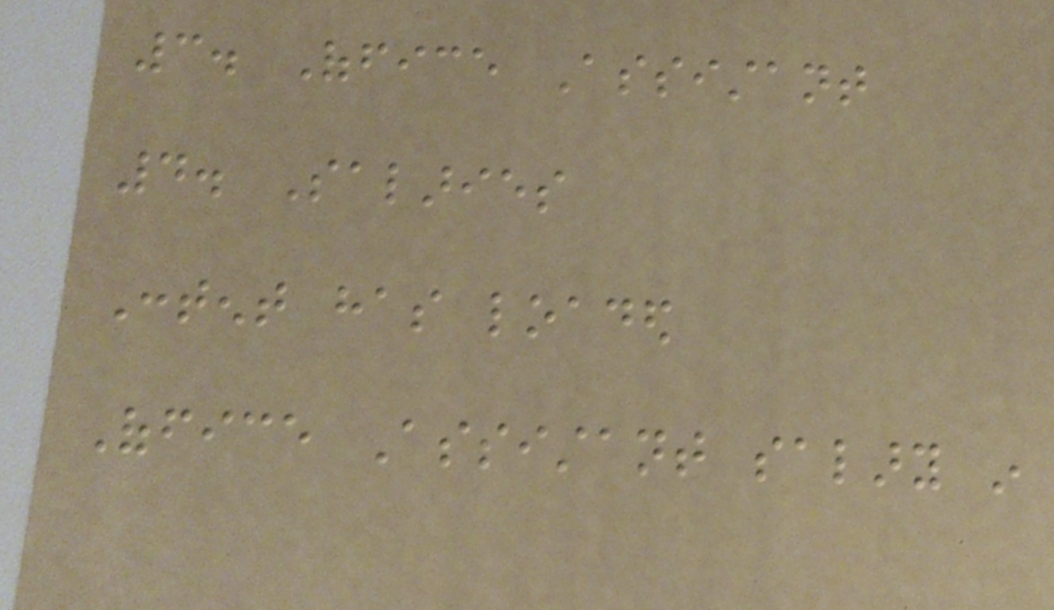3. Office Assistant
4. Salaries
Content has loaded
Office Assistant salary in
